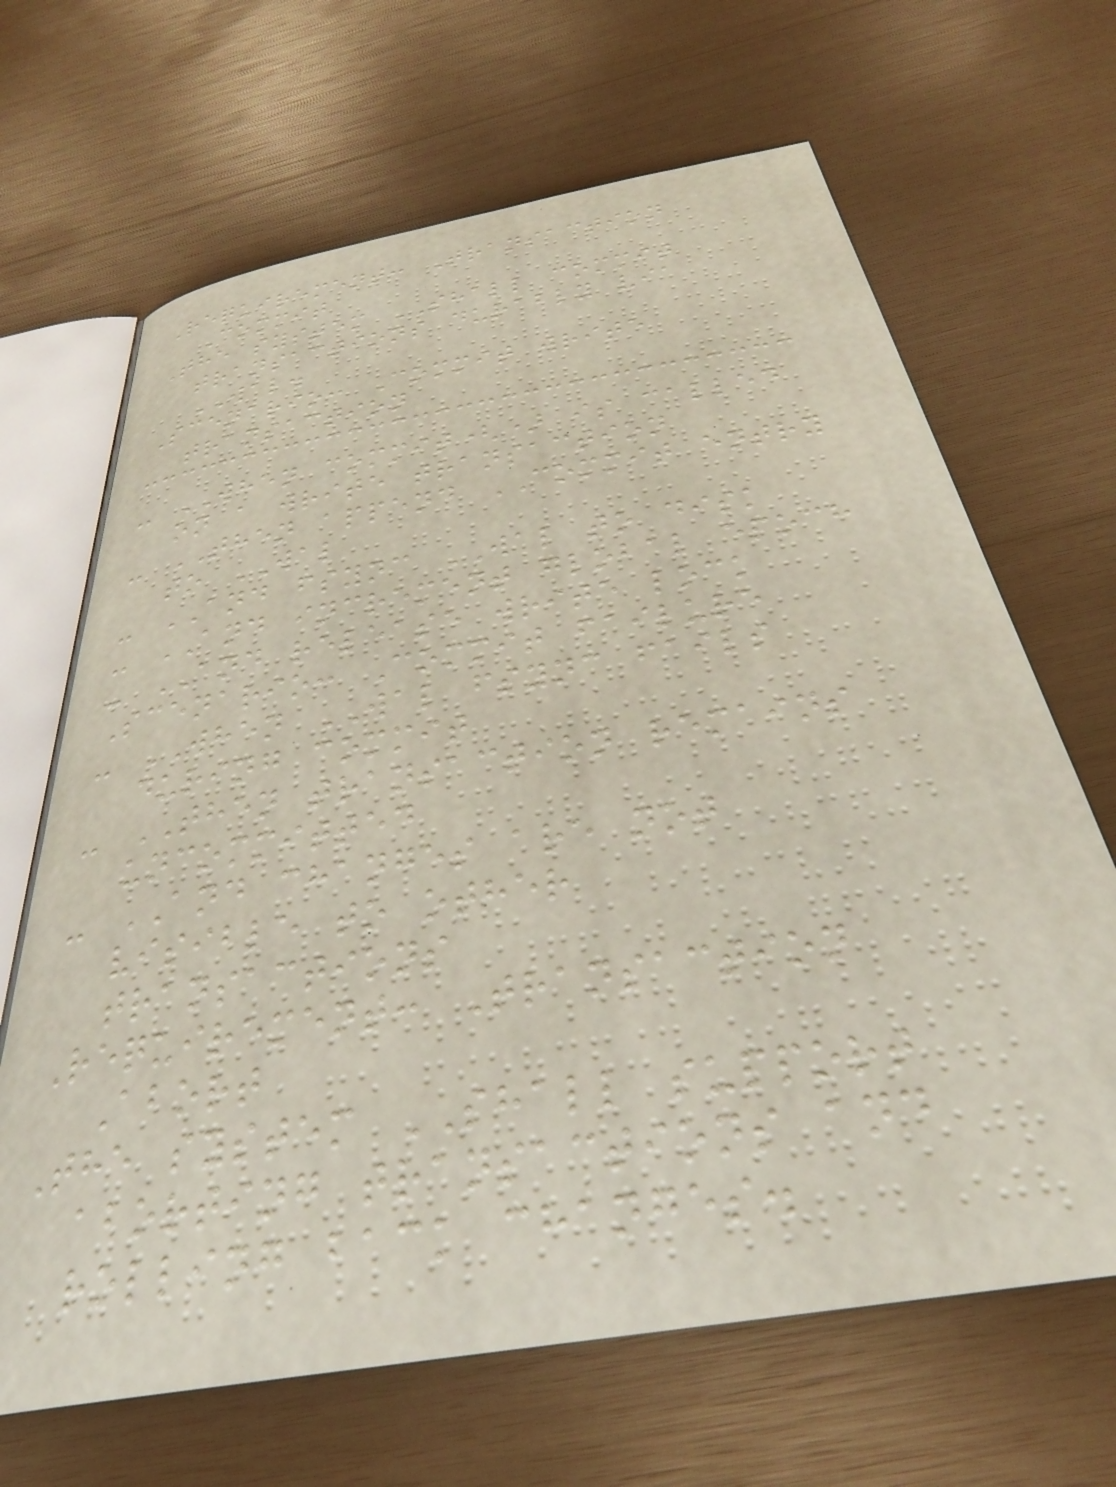Requirement: Transaction
Commit
The system SHALL commit
transactions durably via
WAL.
Scenario: Commit write
transaction
- WHEN commit() is called
on a write transaction
- THEN append COMMIT entry
to WAL
- AND fsync WAL to disk
- AND increment global epoch
- AND release write lock
Scenario: Commit failure
- WHEN WAL fsync fails
during commit
- THEN transaction remains
uncommitted
- AND changes are not
visible to other
transactions
Requirement: Transaction
Abort
The system SHALL support
aborting transactions and
rolling back changes.
